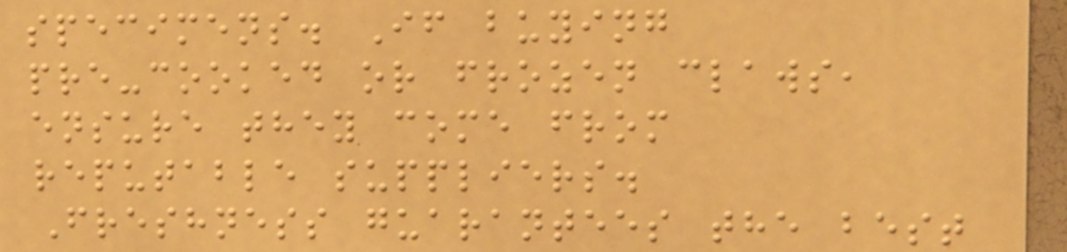specimens. If buying
pre-cooked or frozen claws,
ensure they come from
reputable suppliers.
Freshness guarantees the best
